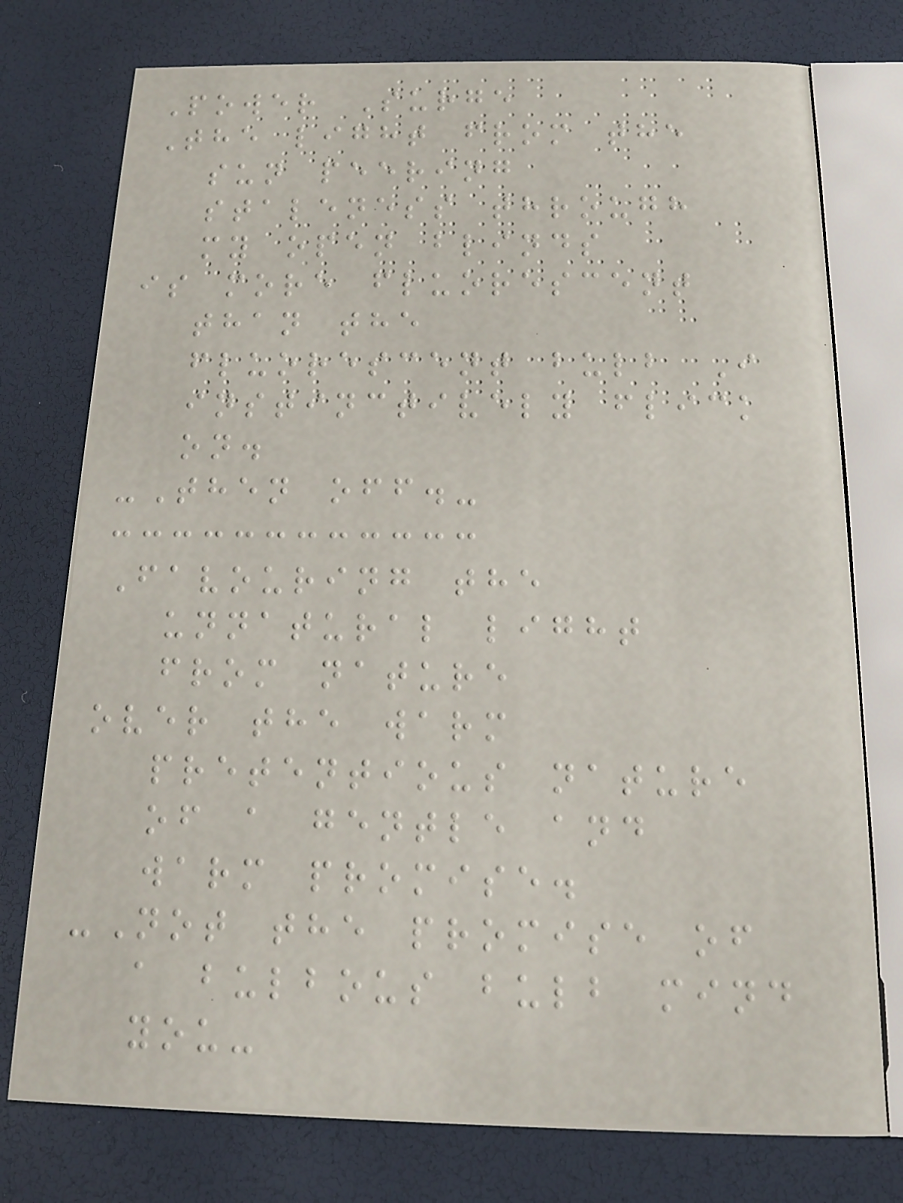Power Surge
The light from the
sun peering
staleness through
my open blinds
is more fluorescent
than the
fluorescent bulb I
instinctively flick
on.
-Then off.-
Favouring the
unnatural light
from nature
over the warm
pretentious nature
of a gentle and
warm promise.
-Not the promise of
a bulbous bulb mind
you-
